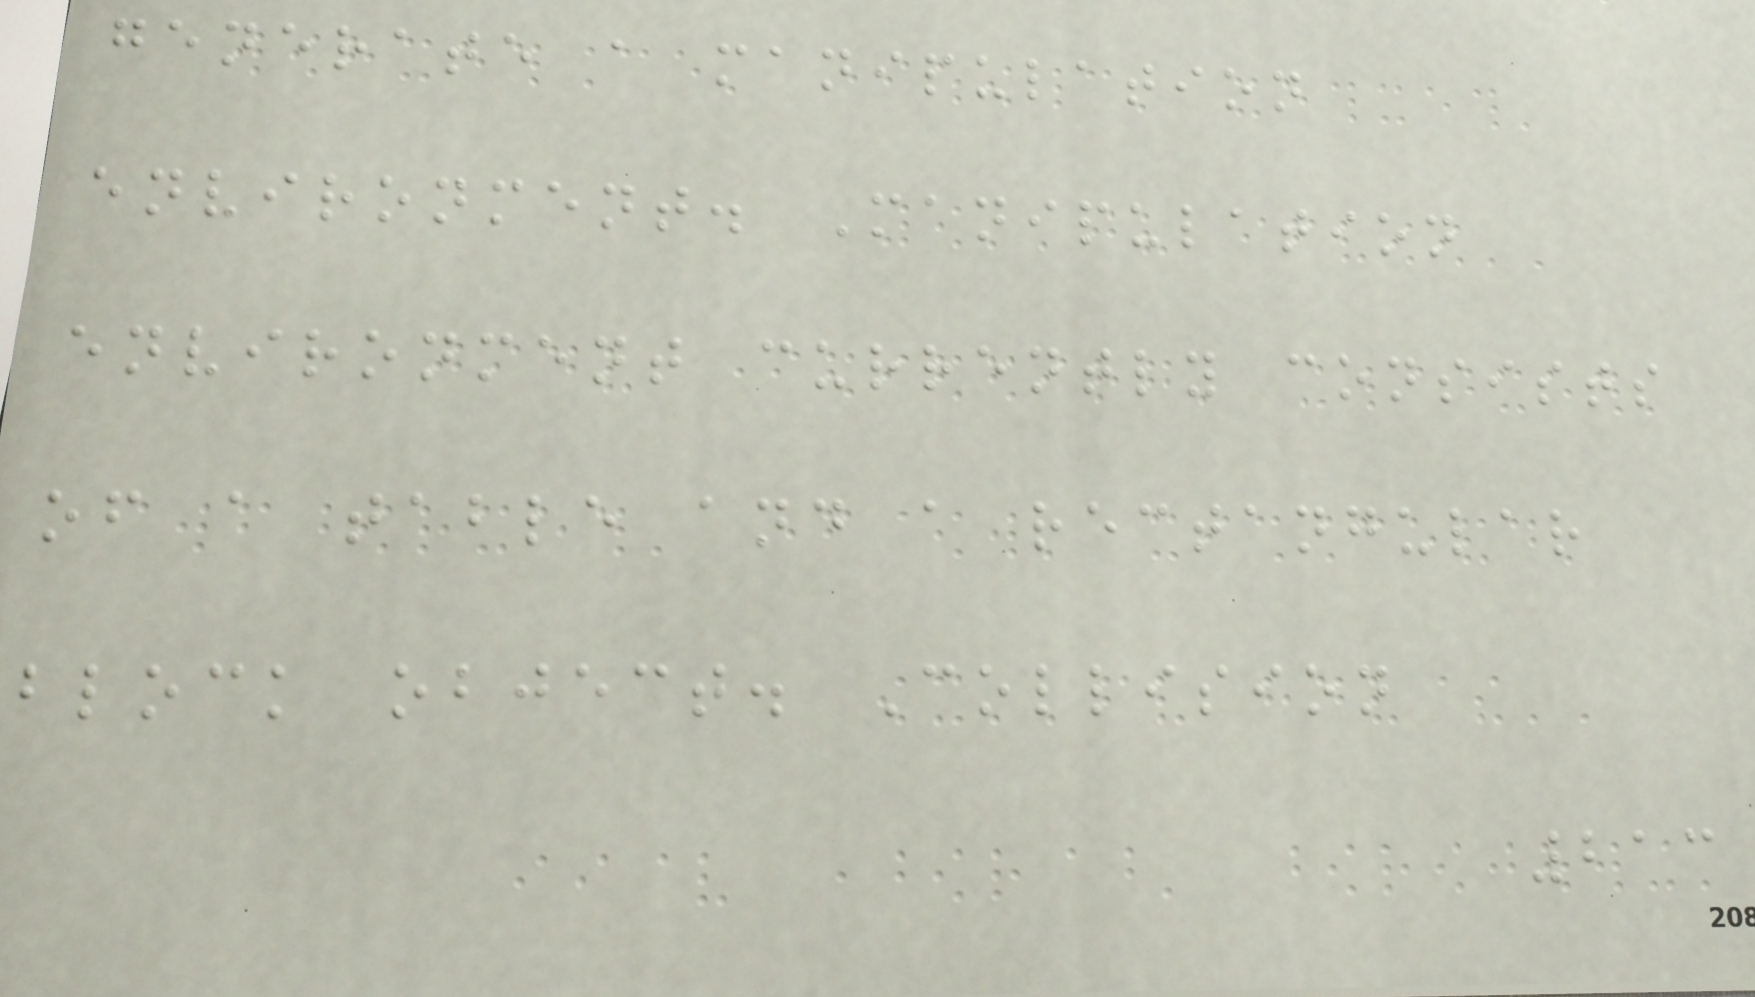generate a manipulation
environment. Manipulation
environment currently consists
of a table and a rectangular
block object. Collision
213
